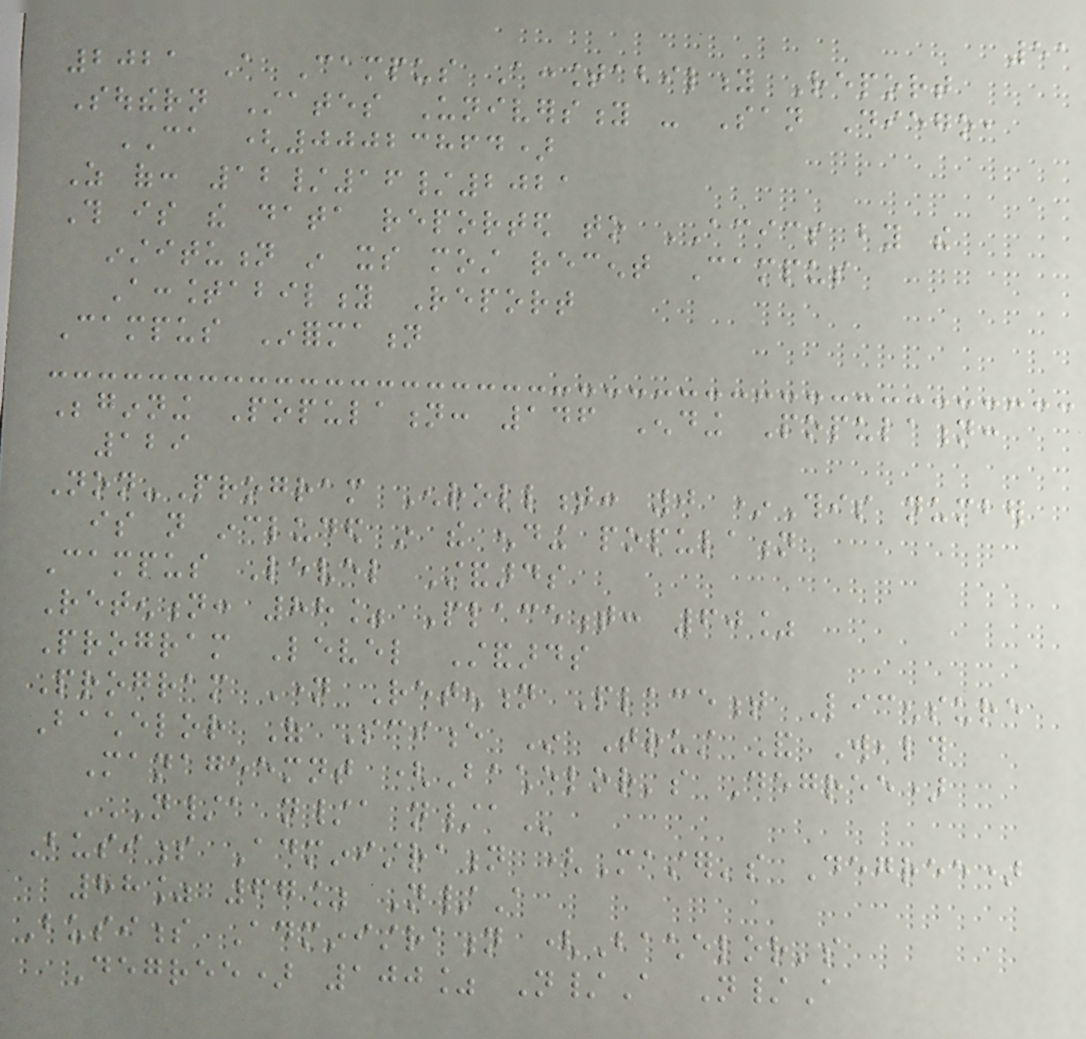51
2021 A Campus Accountability Report
Southern States University - San Diego,
CA (00023864)
As of: 12/16/2021
This is the data reported to ACICS by the
institution in its most recent Campus
Accountability Report
Campus Information
Beginning Population: 146 Ending Population:
129
Non-Program Enrollment: 0 *This number
is not included in the ending population
Campus Level Standards
Retention: 88% Placement: 60%
Program Level Standards
Program Name Retention Placement Licensure
Bachelor Of Science In Trust And Wealth
Manageemnt (Bachelor's Degree)
N/A N/A N/A
Business Administration (Master's Degree)
88% 67% N/A
Business Administration (Bachelor's
Degree) 100% N/A N/A
